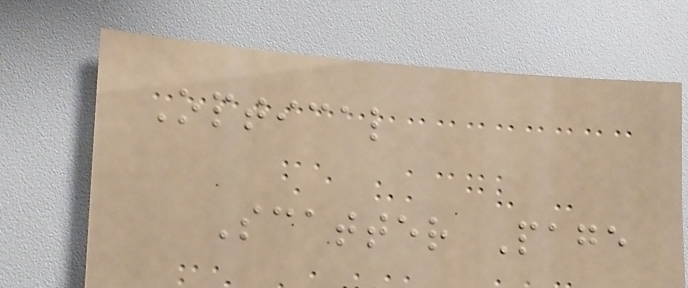Optical
Scatter Page
